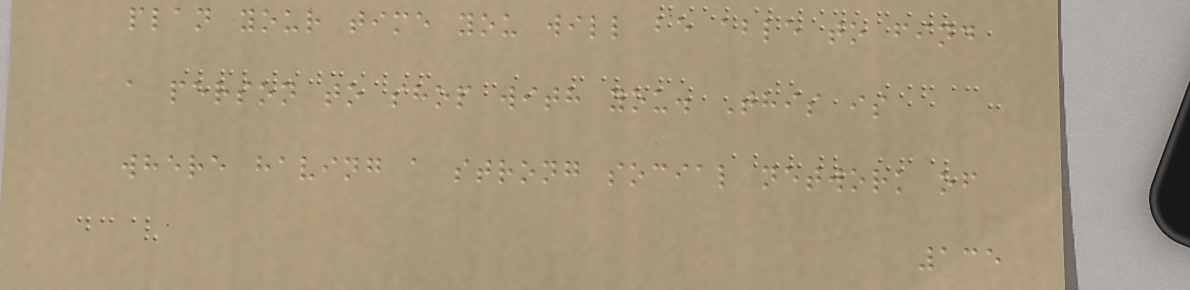plan your time you will be able to find
a person to shop with you. This is
where having a strong social network of
135
